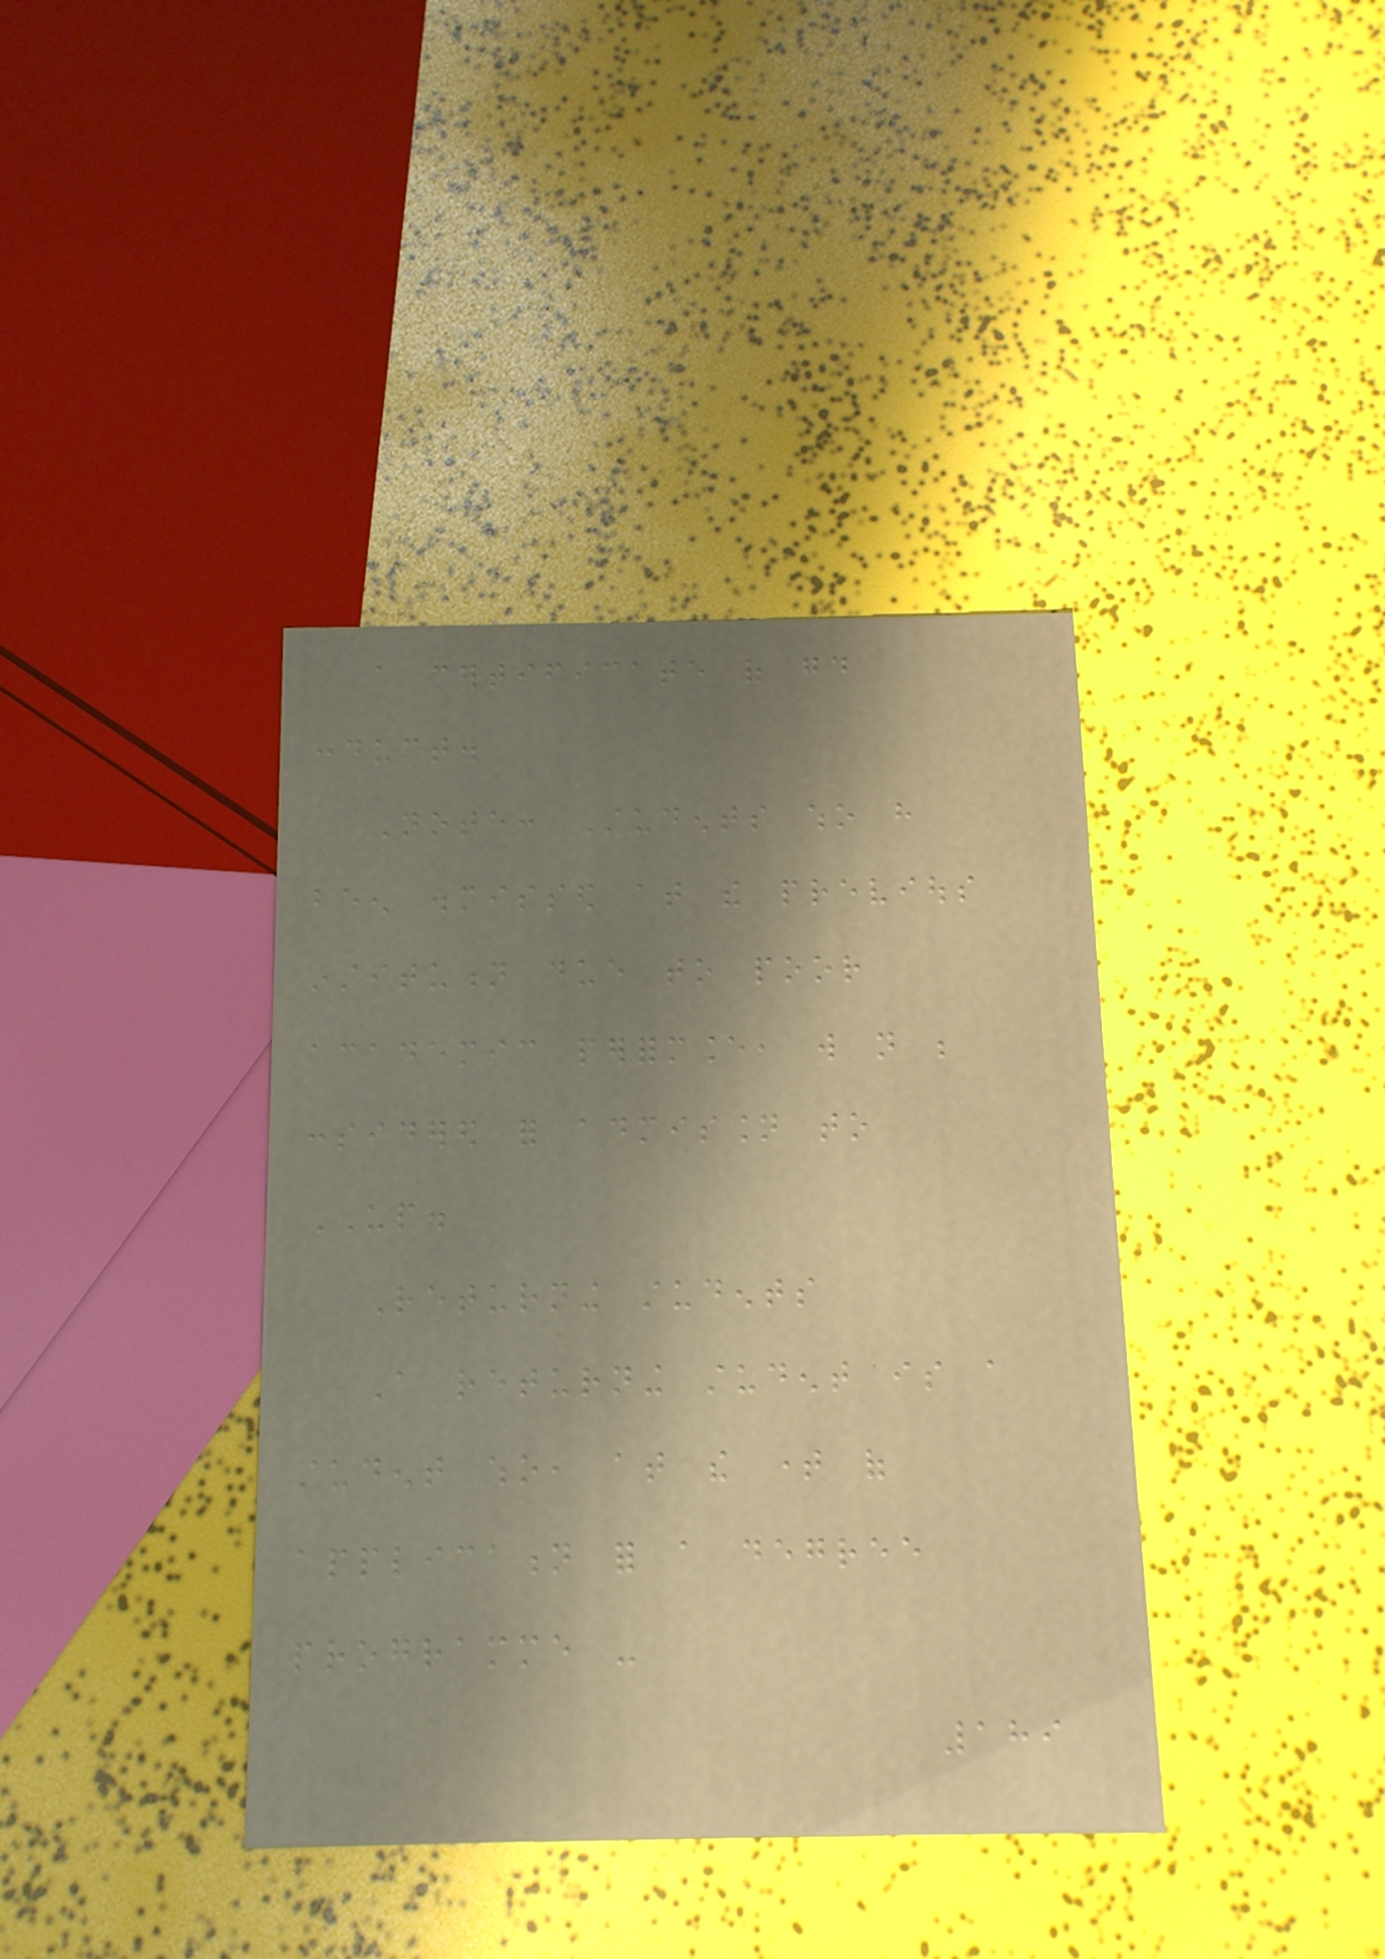a certificate of good
conduct.
Note: Students who have
been dismissed at the previous
institution due to poor
academic performance, will not be
considered for admission to
UP.
Returning students
A returning student is a
student who, at the time of
application for a degree
programme -
189
